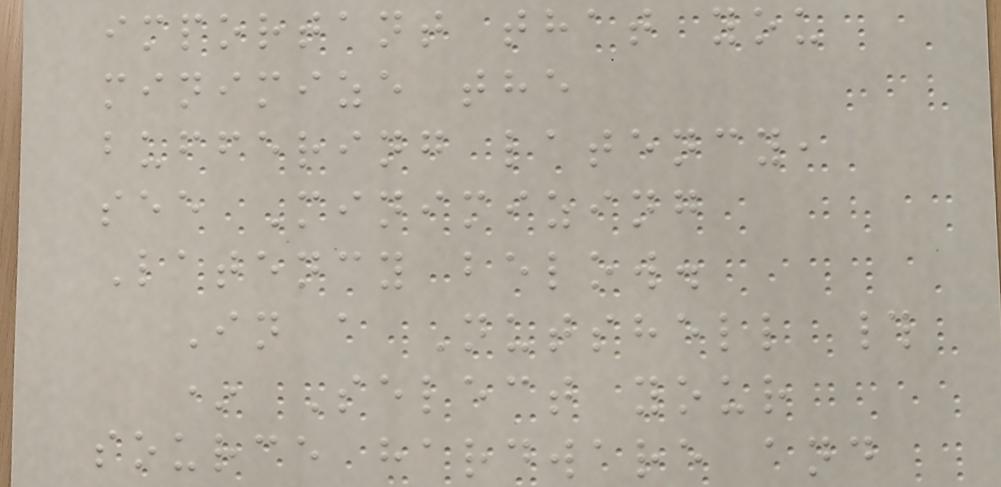important that you
minimize the
buffering latency,
see Minimizing
Latency below.
In a Nutshell #
* Select your
source hardware and
